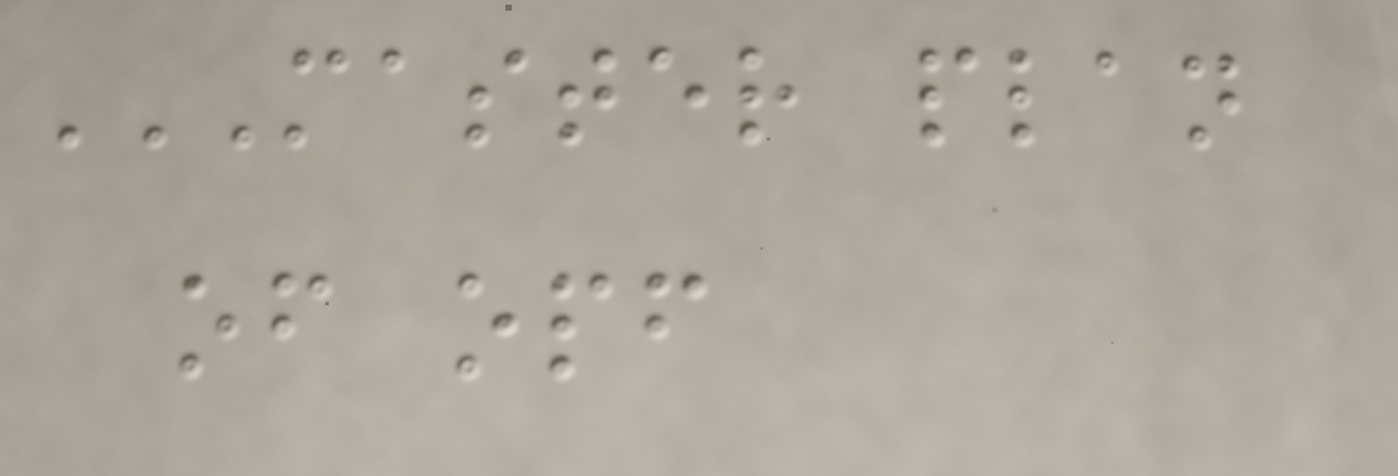MASTER PLAN
OF OPF
